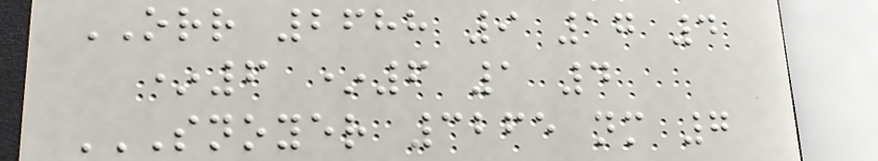ORR 2688 9 17 4
*6 *6 1 4
SNOYER 3265 NM 7
